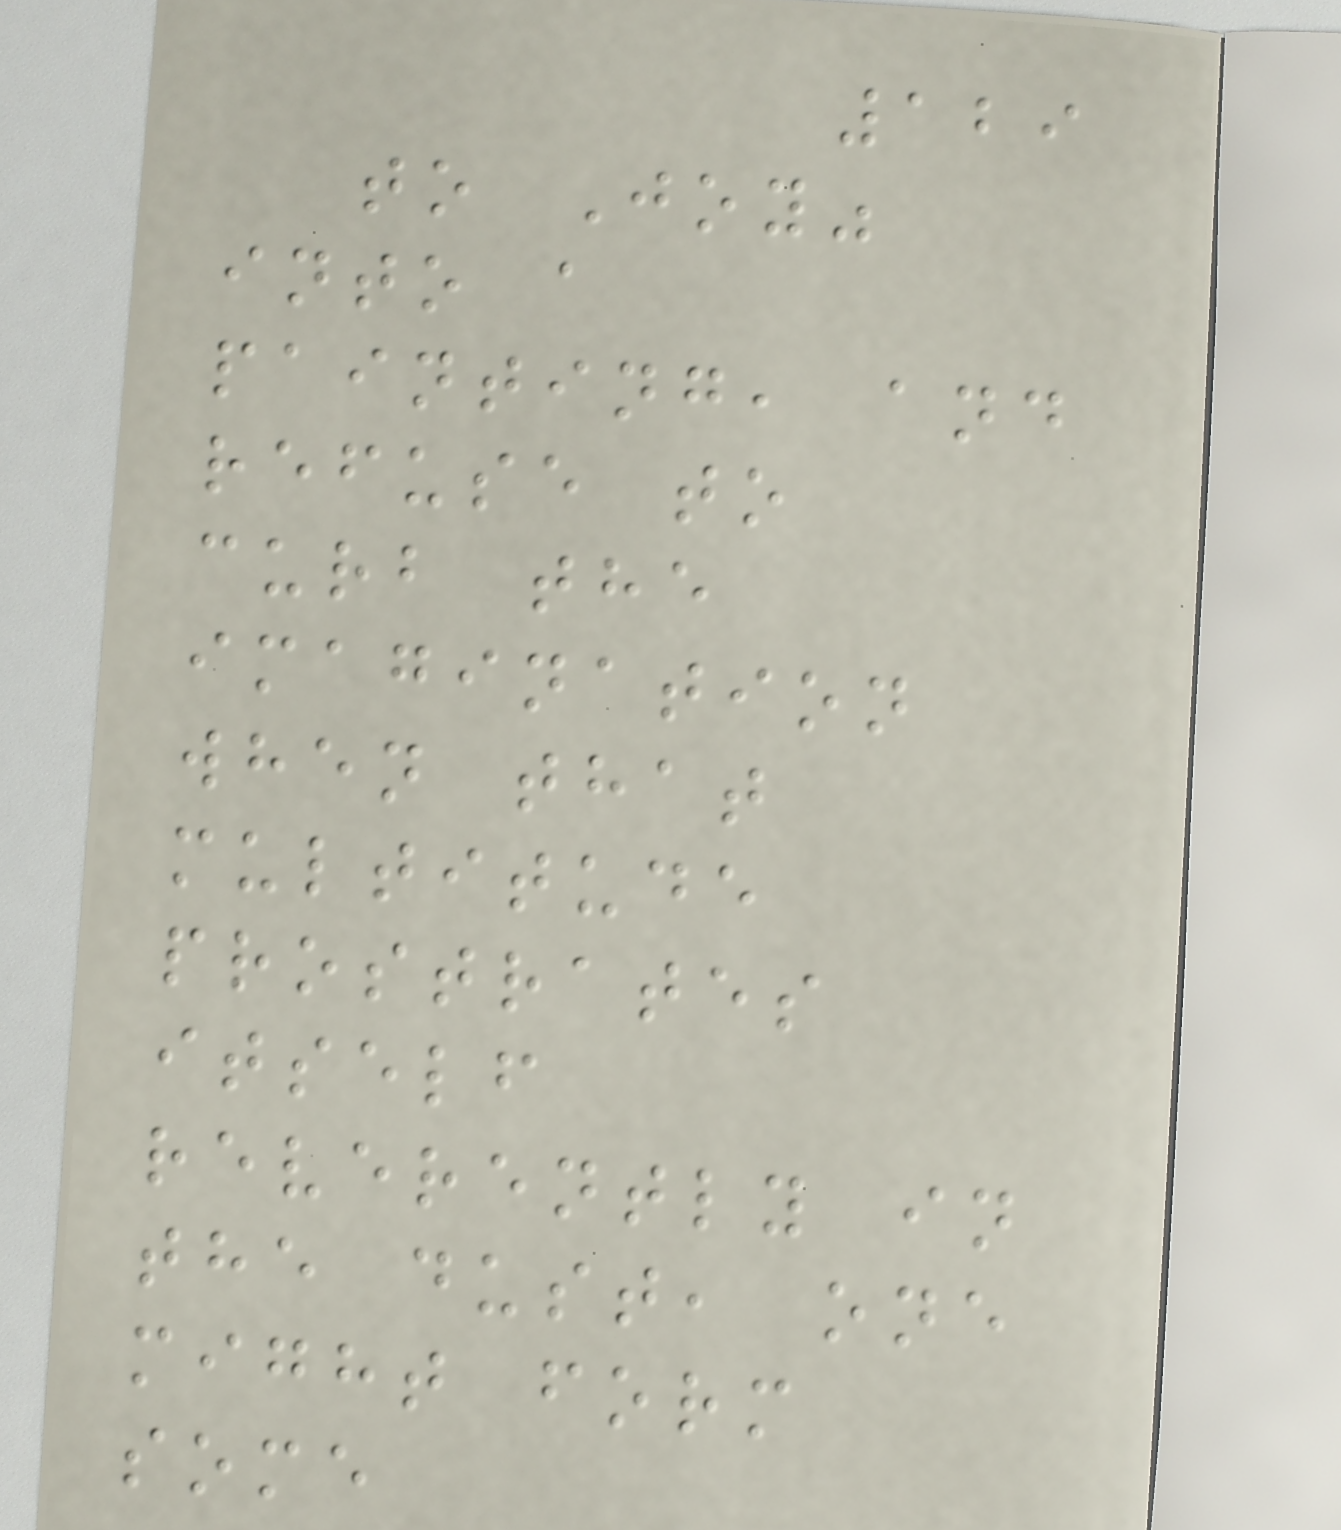129
to Joy"
into a
painting, and
refuse to
curb the
imagination
when that
multitude
prostrates
itself
reverently in
the dust, one
might form
some
